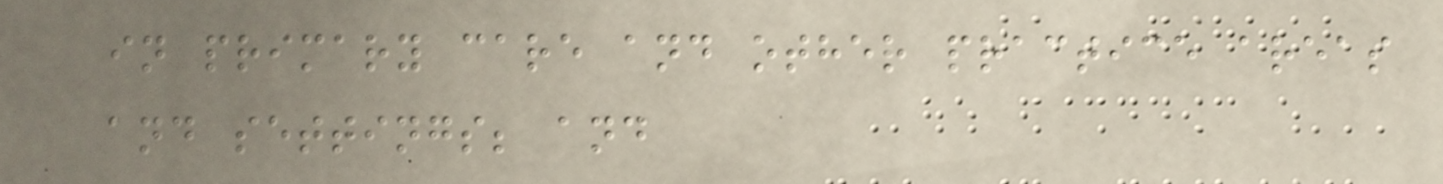in primary care and other practice areas
and settings; and
